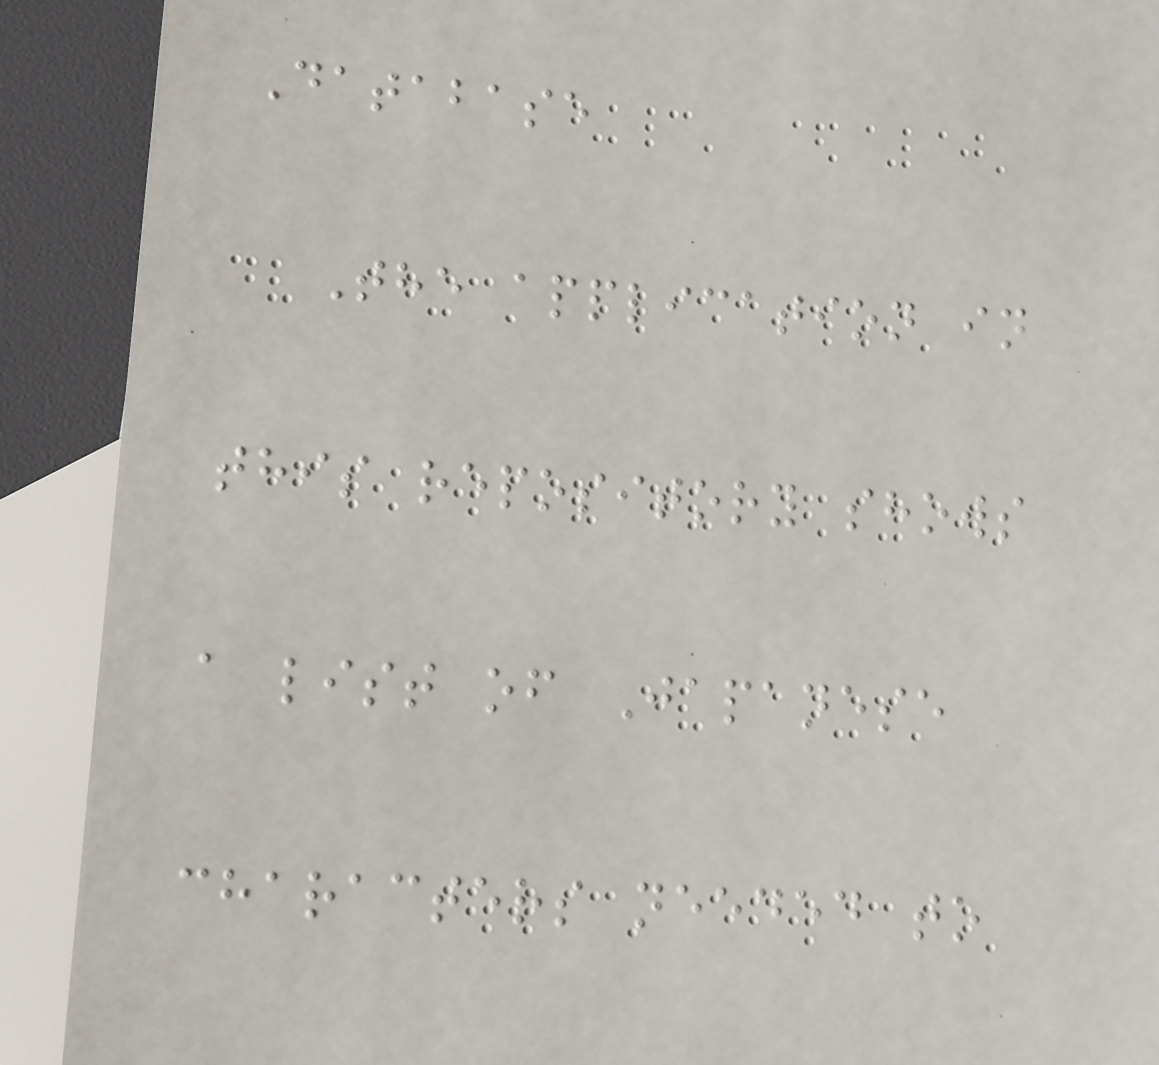Database
The application in
this repository shows
a list of Japanese
characters needed to
